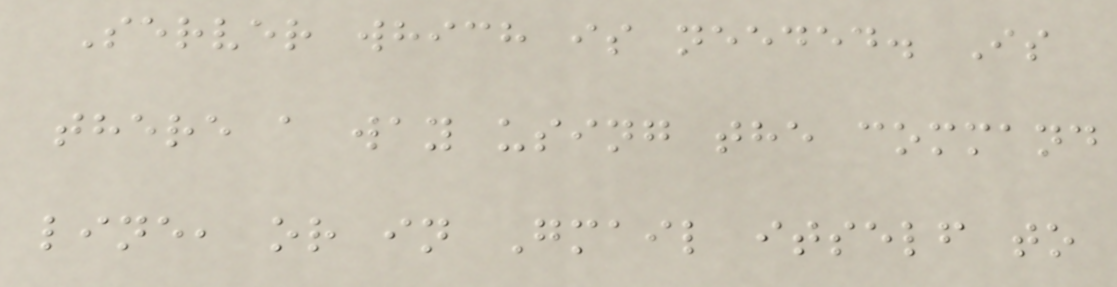Server which is needed. Is
there a way using the command
line, or in Gmail itself to
